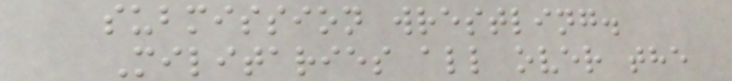submission wrestling.
Militaries all over the
